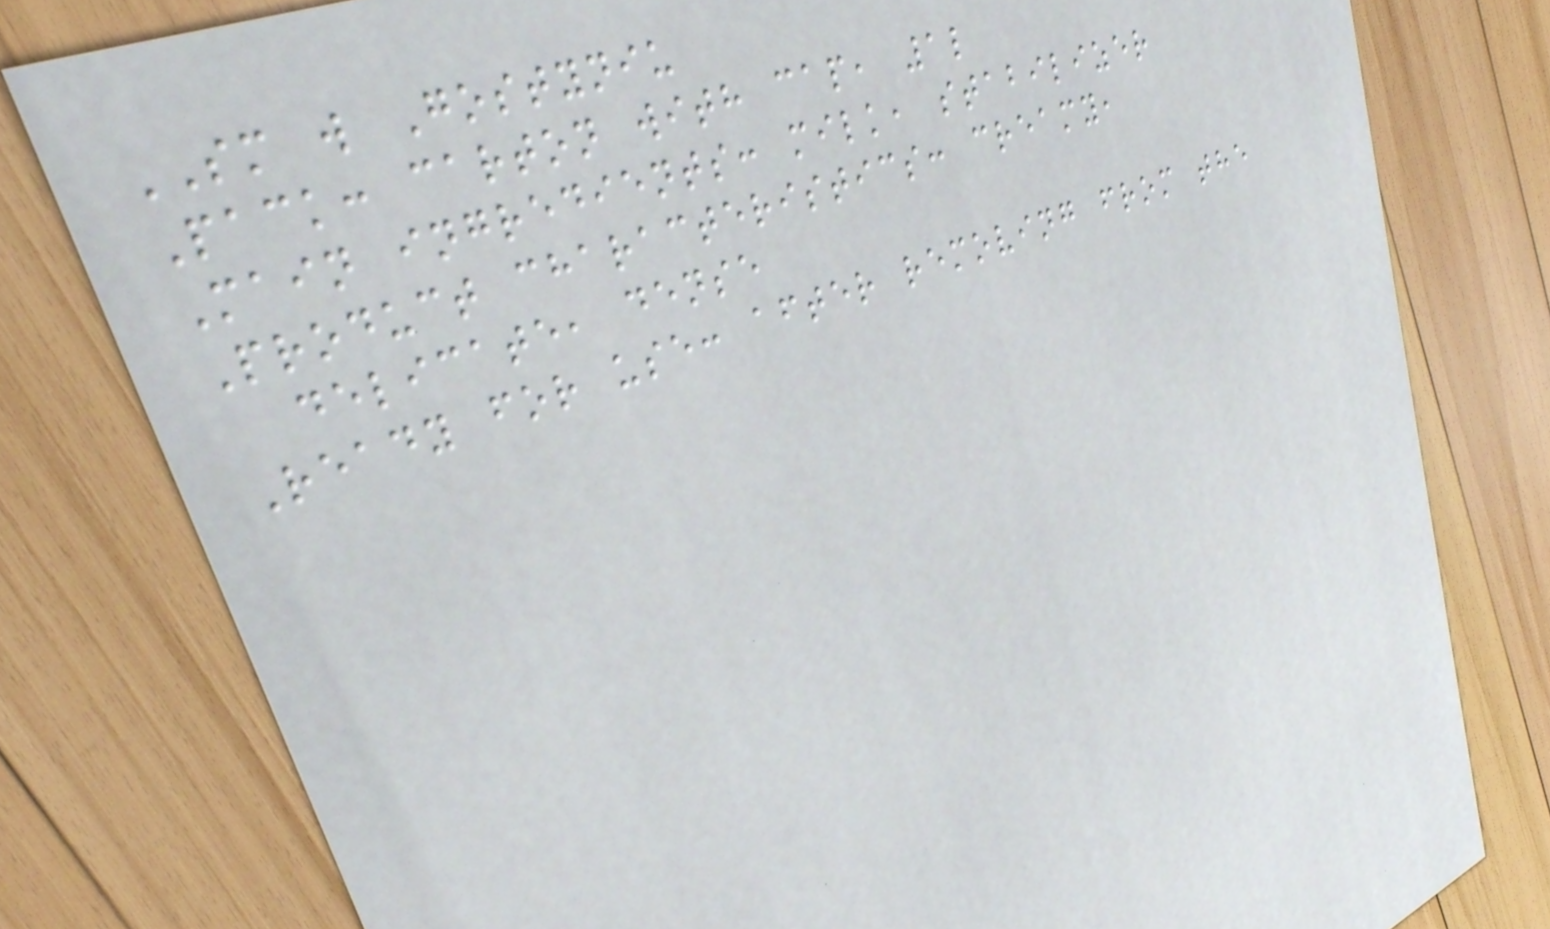SM w Gostyniu
Pack: carton with cap, 1l
Main ingredients: milk, stabilizer
Product characteristics: creamy,
delicate, dense
Ready for use: after removing from the
